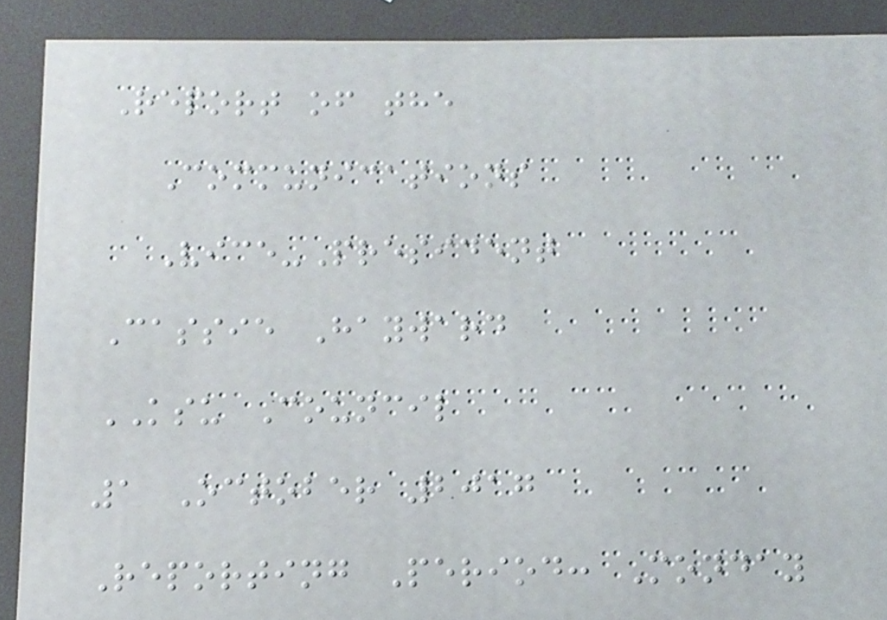Report of the
Communications
Vice-President
Cassie Hayward
KSU Council
1 October 2017
Reporting Period: Monday
